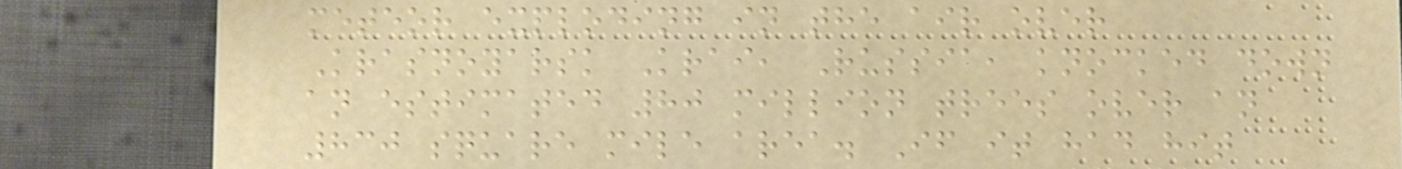meteor exploding in the air over
Krasnoyarsk Krai, Russia, knocked down
an estimated 80 million trees over an
830 square mile area. If it had hit
